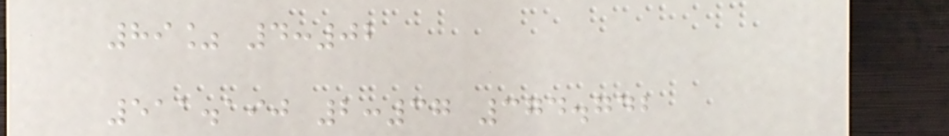89% 4:02
511.190 2:37 374.742
